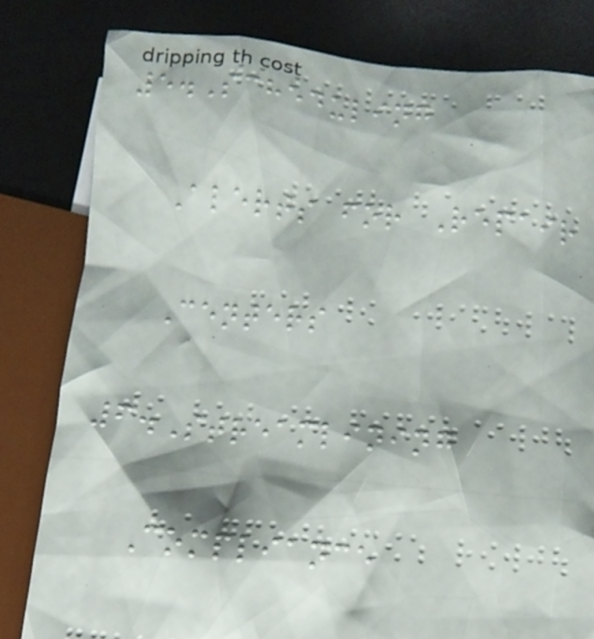5.Scheduling
Alerts for Repair
Centers
6.Streamlining
Compliance
